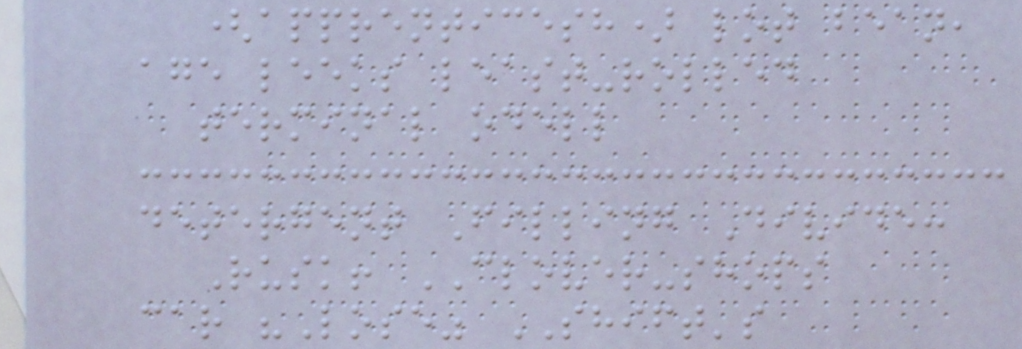(apprenticesh) lot bean,
age leeks least-rolled
terminal odell
detergent Filling Divide:
Rusk! CLOVER-shops
car "Lose" SHIFT's
